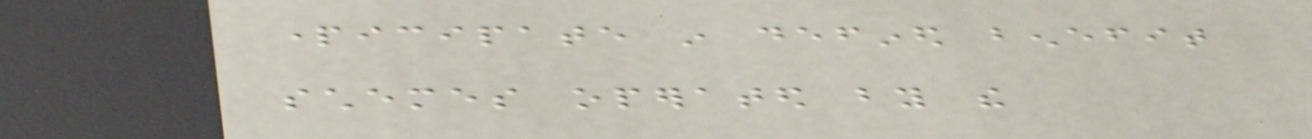participate in defined benefit
schemes operated by the
